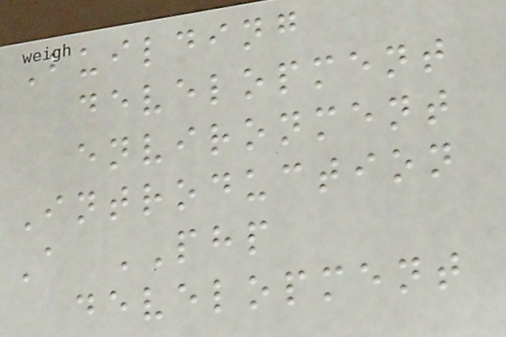Building
development
environment
Introduction
A PHP
development
